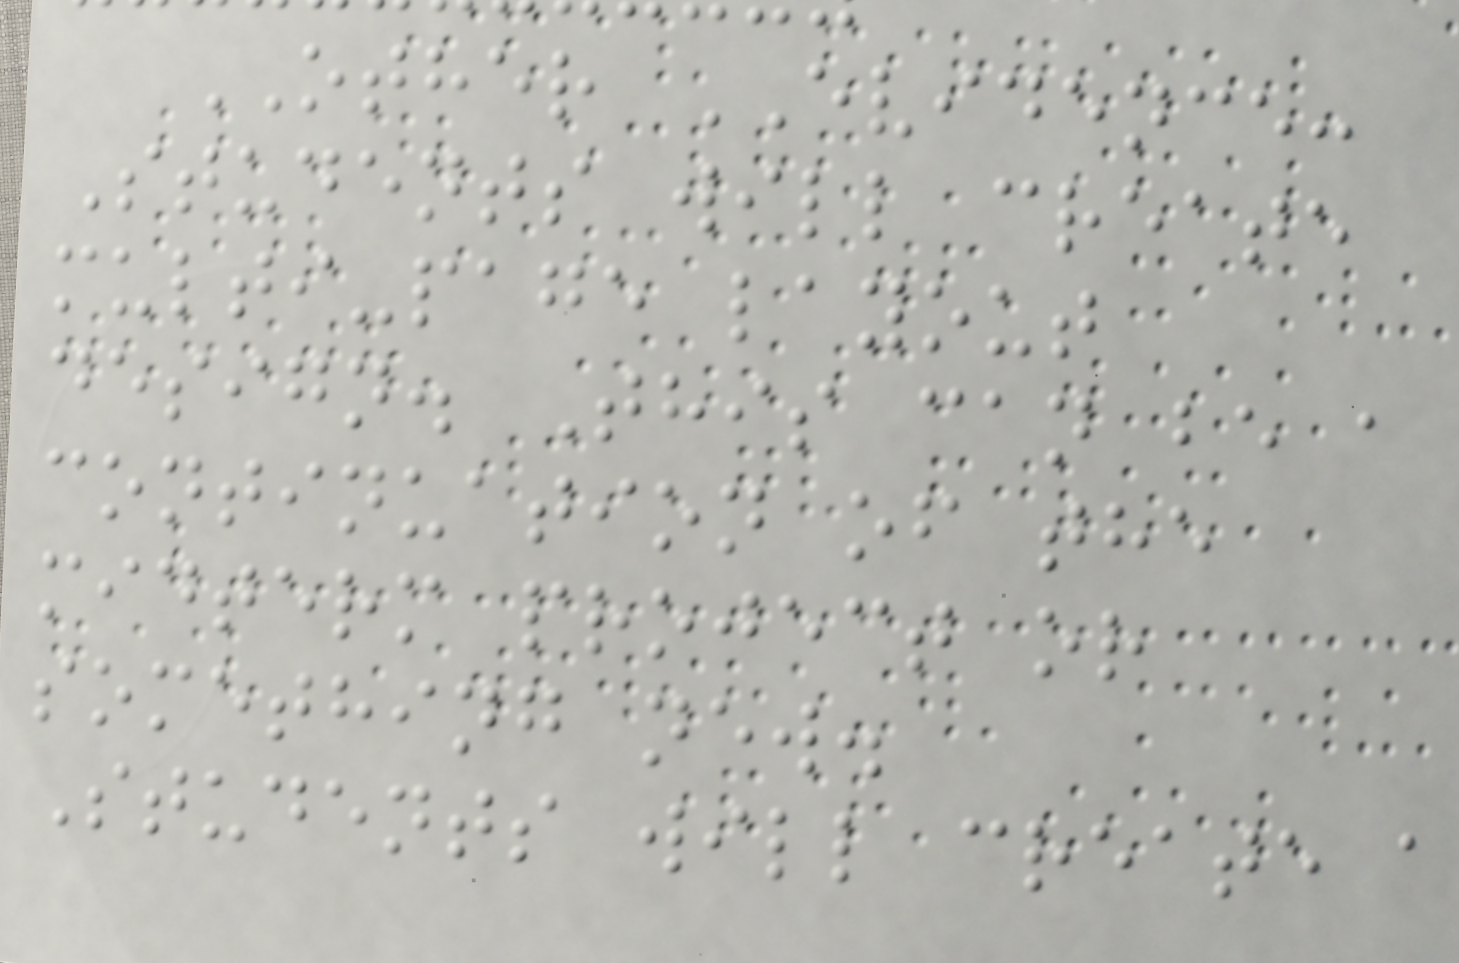OTHER EVIDENCE:
Students will create
multi-page layout
design. This can be a
continuation of the
midterm project or
something new.
Students will create a
